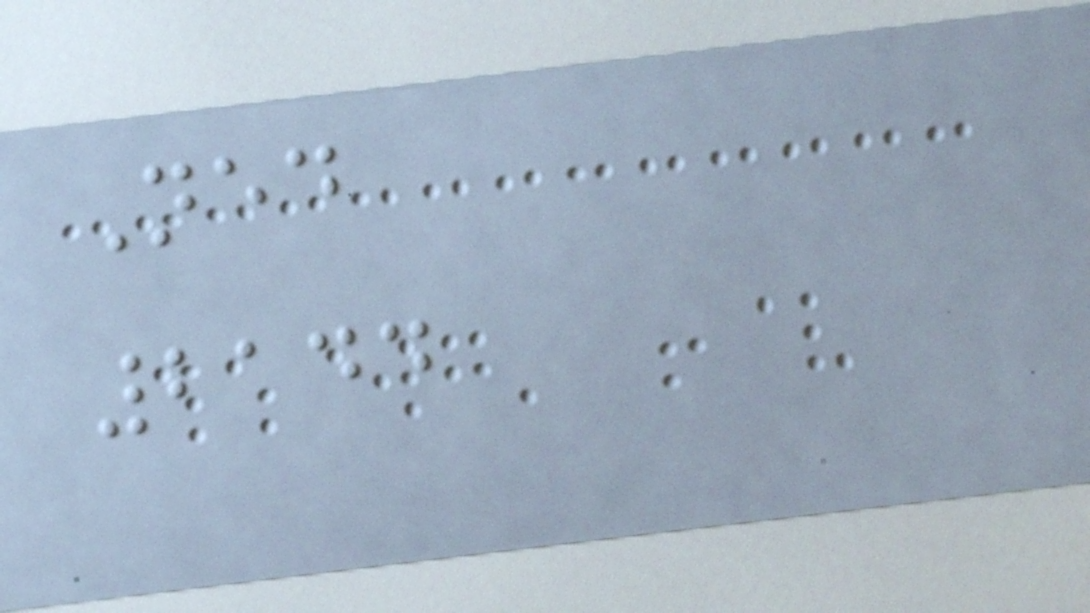Ned
2144
